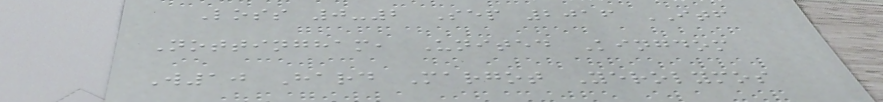Loss 0-2 Sep 2016 ITF
Nottingham, United Kingdom
W10 Hard Margot Yerolymos
